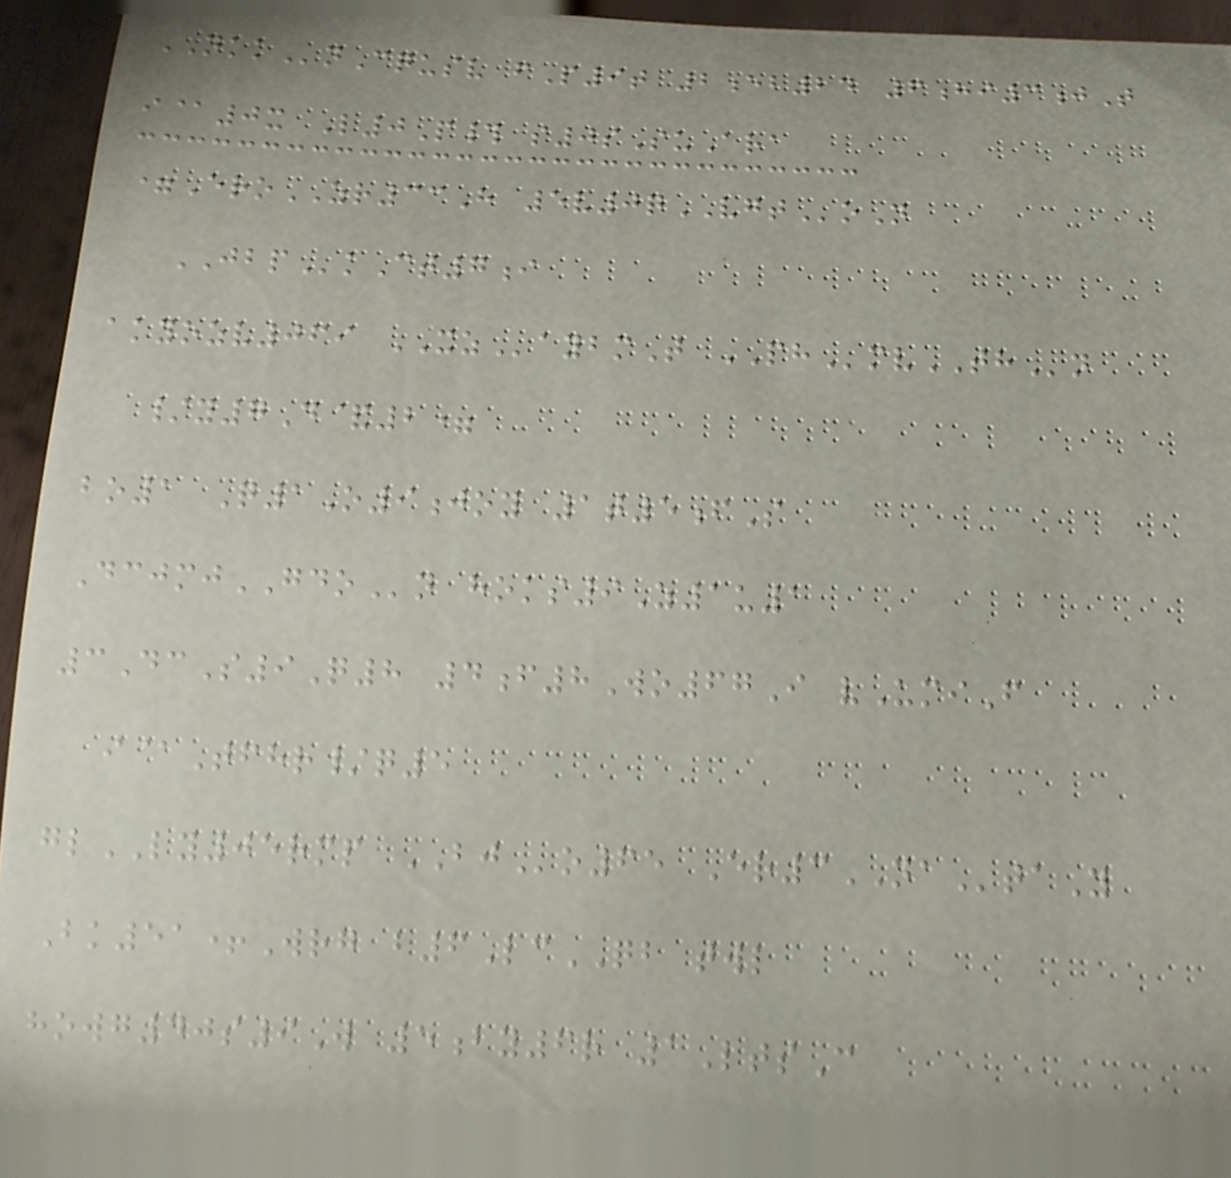NKKnCqusv fP9t 2eb24 6hi3jT
i@0x L0P# s0sSuAra
=EroZR33H 5v0qVGToN
JBPkCt7i
akyozv069 XZaybmT PHmvTHn
/y7D&2=
bo1 Q1O9joy 1t5fS
DcjmjGDOn hoks9Z1u1
3DcS9Q8 4f8Wo67I vUmiF
i@Tfhr/q5
glLY05rmp BJo65 Er3NAtaY
Bk51+Wrg b6LcQB twl
howg40s9W 5by6r 1LtsC
